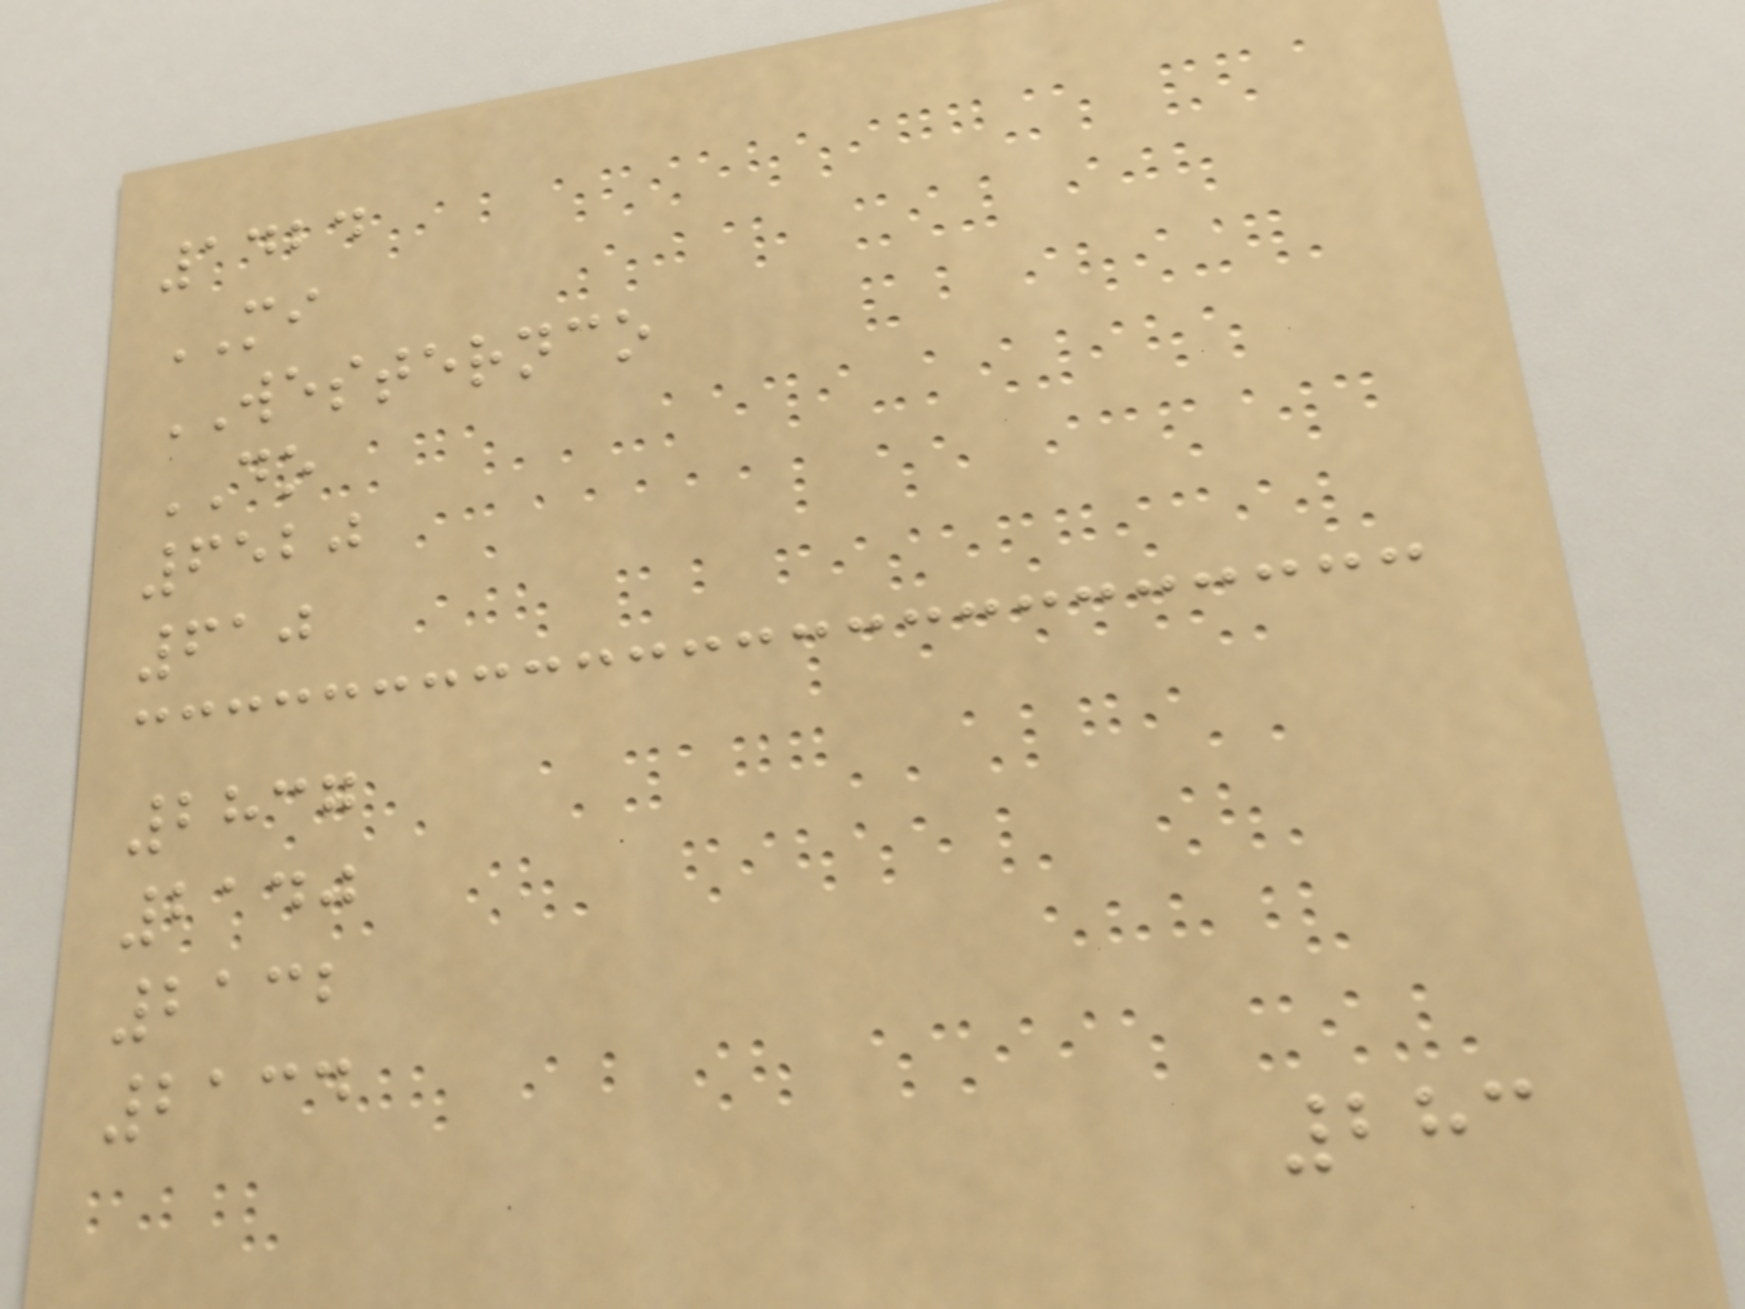1424
MI
WESTERNCO
DO
6520
610
2837
2140
2132
2134
283
